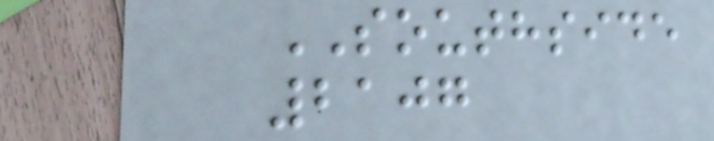SOUTHSIDE
2107
